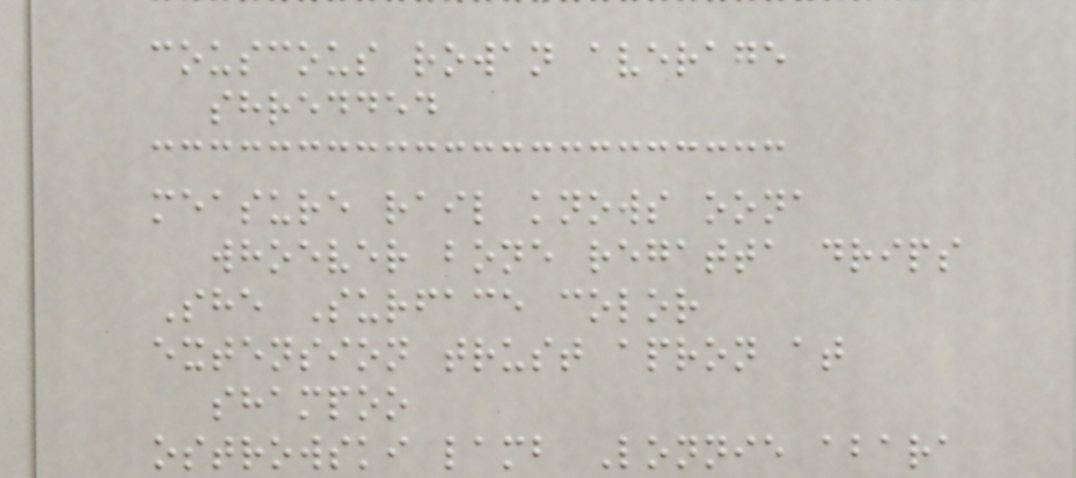couscous rowan average
shredded
measure rail knows oona
whoever bone regatta drips
She Surface color
extension trust apron at
shampoo
ostrowski lamb Lonnie abara
